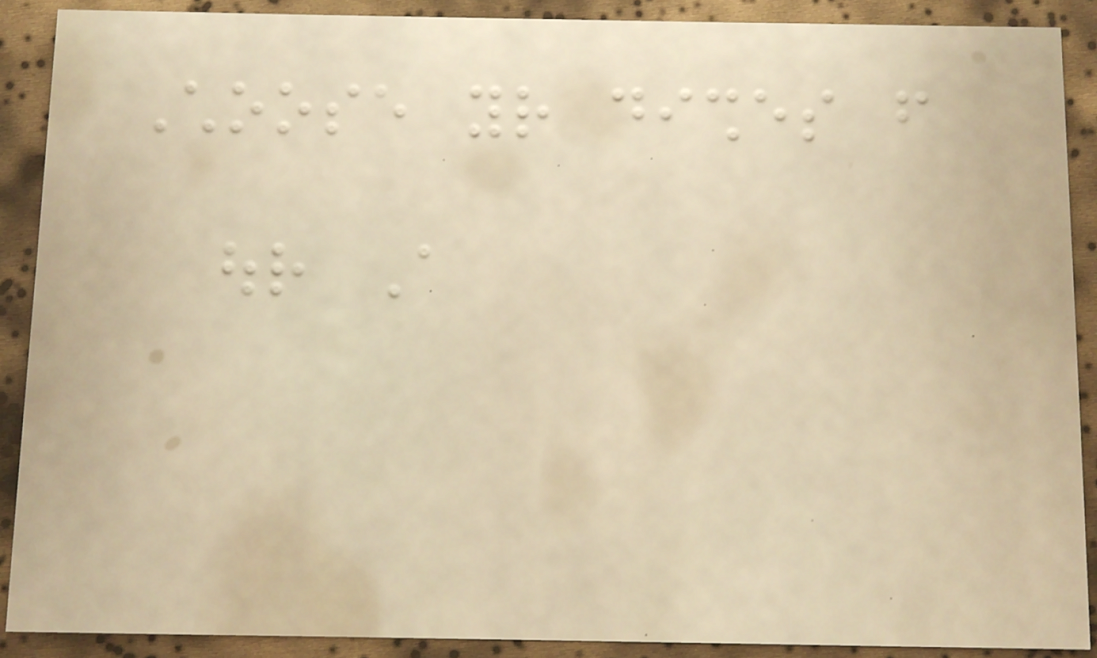Choose your dishes from
our A
